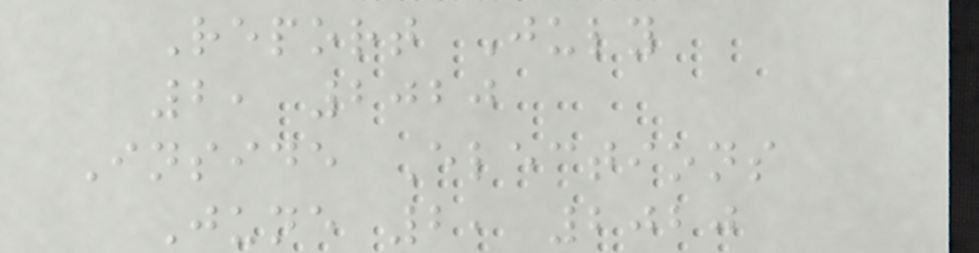Report July
2, 2020
Inside Elections
June 2, 2020
